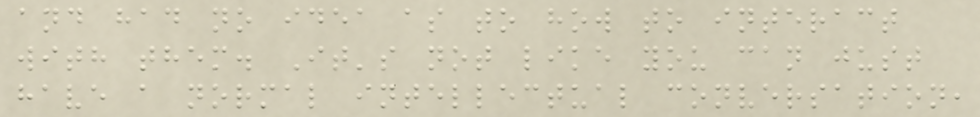and had no idea as to how to interact
with them. It's not like you can just
have a normal intellectual conversation,
